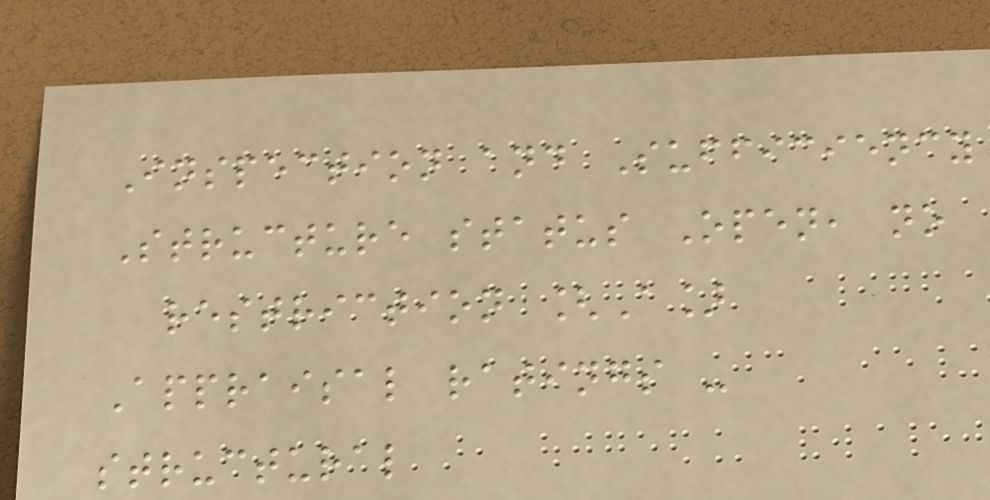Inspection and Sufficiency
Structure status Open, no
restriction [A]
Appraisal ratings -
structural
